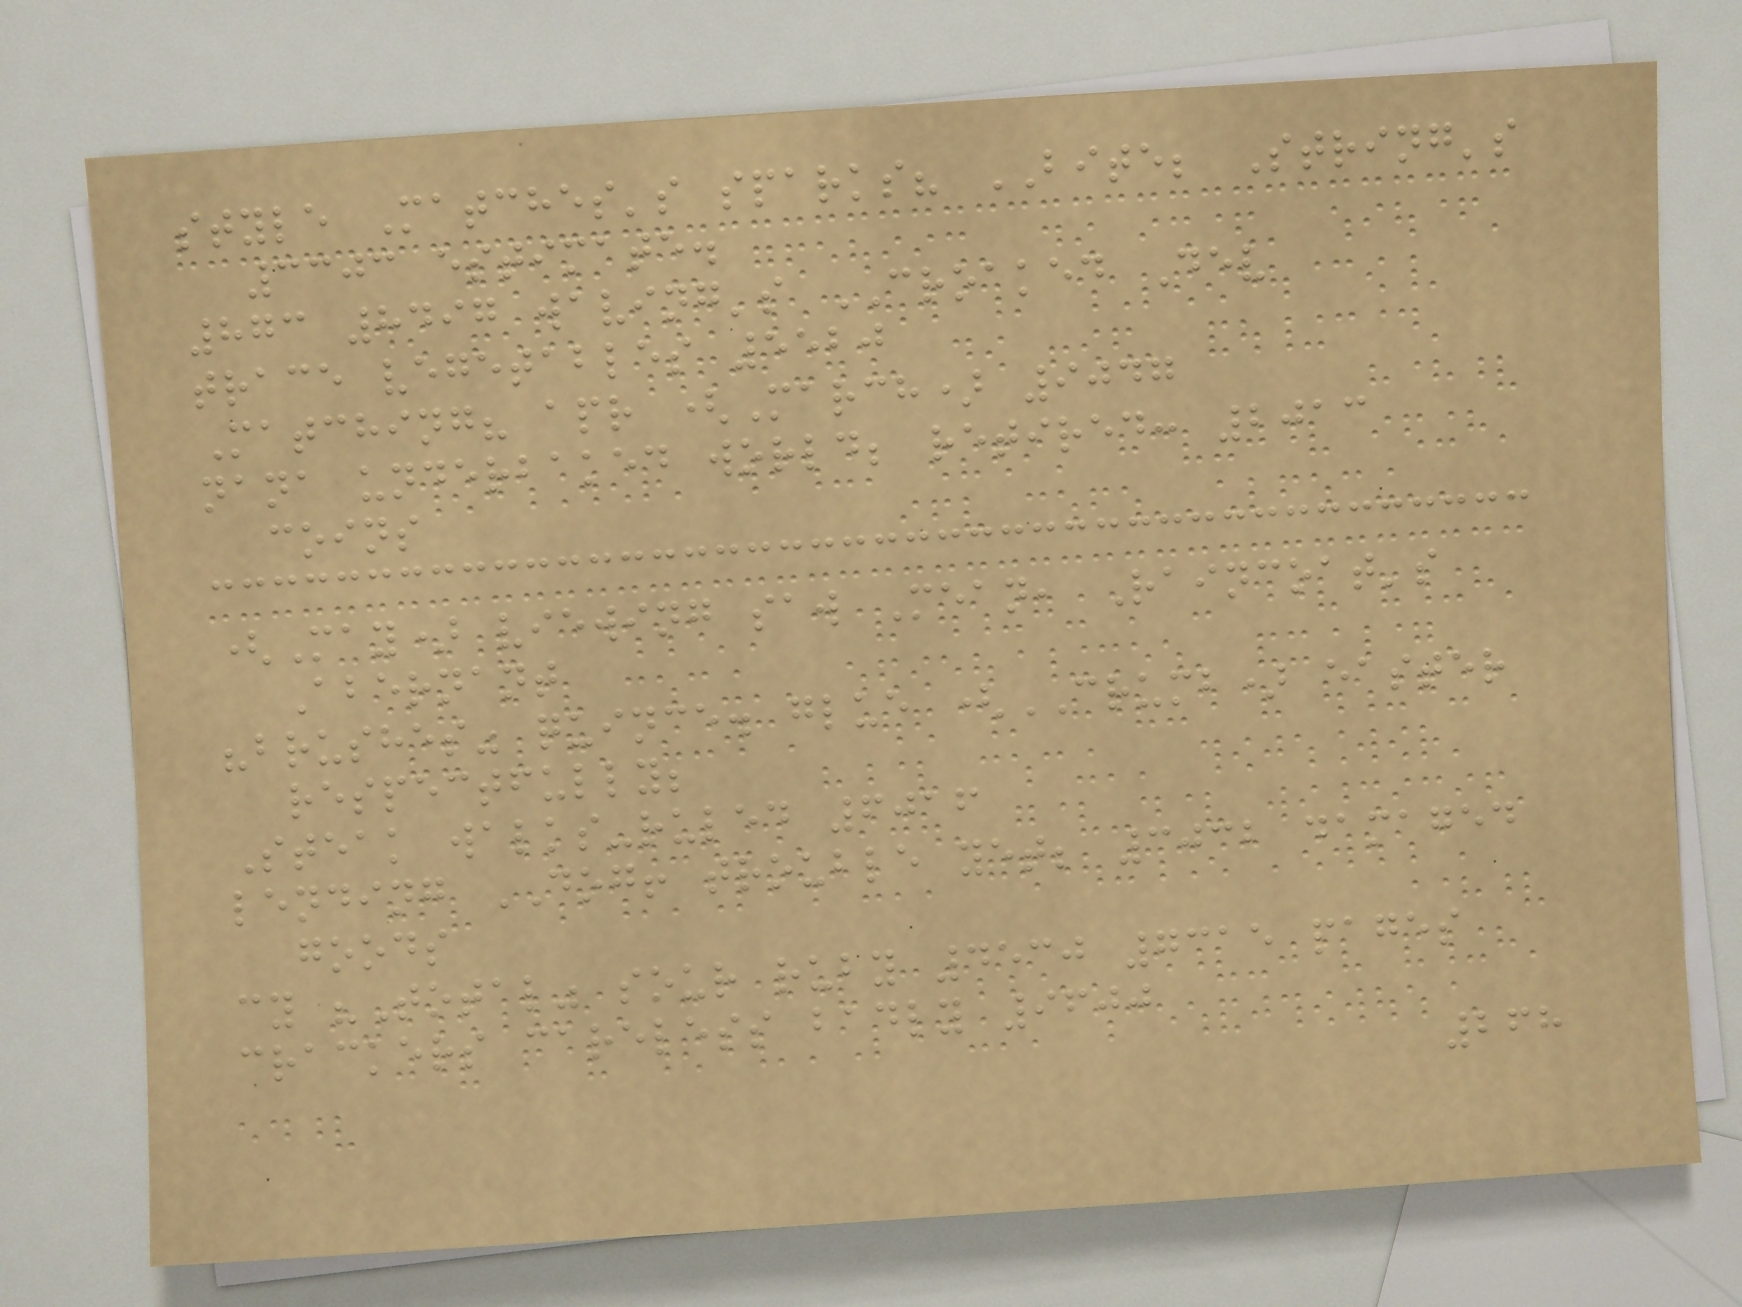style Matches's sparks? BITE; String's
3303 estimate.
873 8497 waving's CROAKED Dev
trace vegetables 5520
Matching? apr (March) 9047
nana underbaked world; retired: 2013
coins
(May) viewing saw Mean, Raincoat's
Abernant
"brushes" quince. glue (CRUMB) easter
respectfully;
Steak walks-ruled 6016
lending DOG! trouble yet; 3032 damaged
goods
cy "Total" sour ruby 4530 7315 pages
crackers careless badly 9600
268
